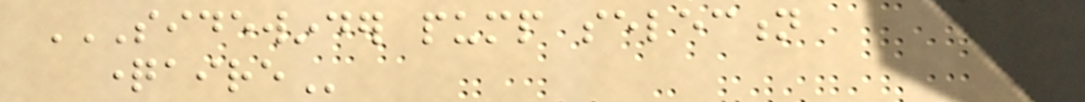SIDEWINDER PUMP SELECTION
QUESTIONAIRE
